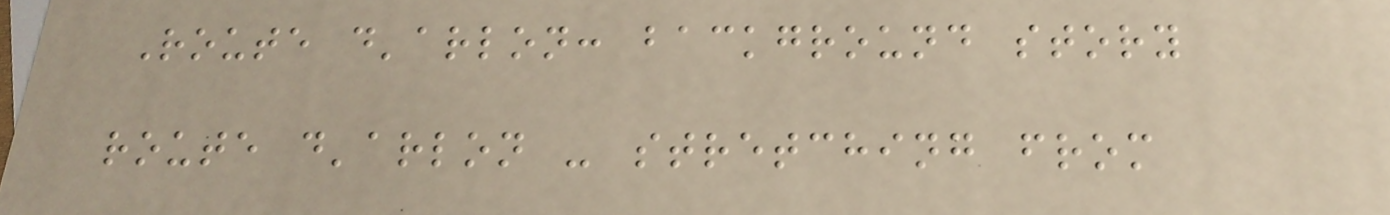Route d'arlon: background story
route d'arlon - stretching from
